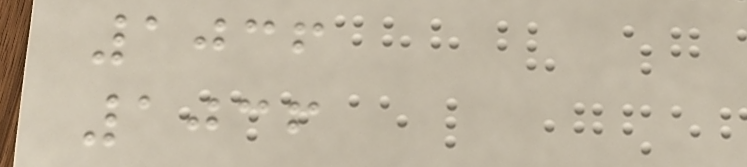1036
1036
